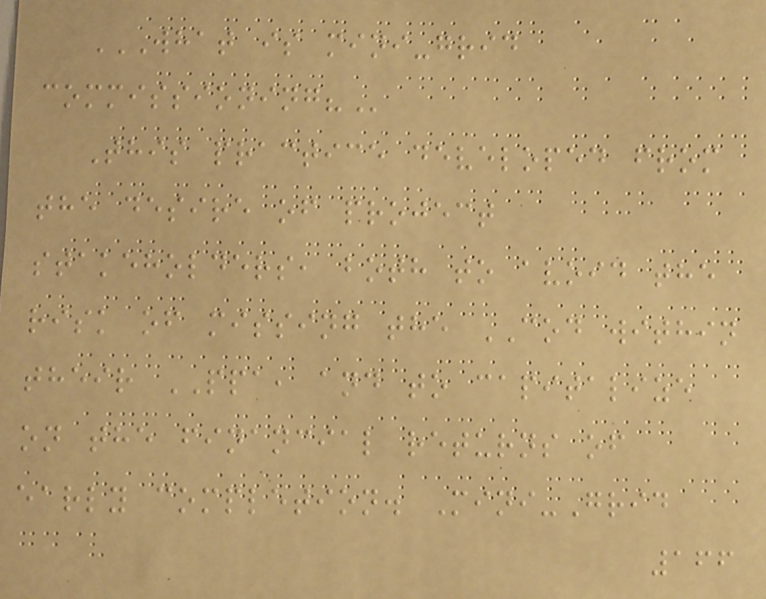WHAT IS MINI-GRID
COMMISSIONING?
This practice developed from
the desire of project
stakeholders, both to avoid the
risk of missing the COD within
their PPA, and to capitalize
on the financial returns of
early completion. Mini-Grid
166
